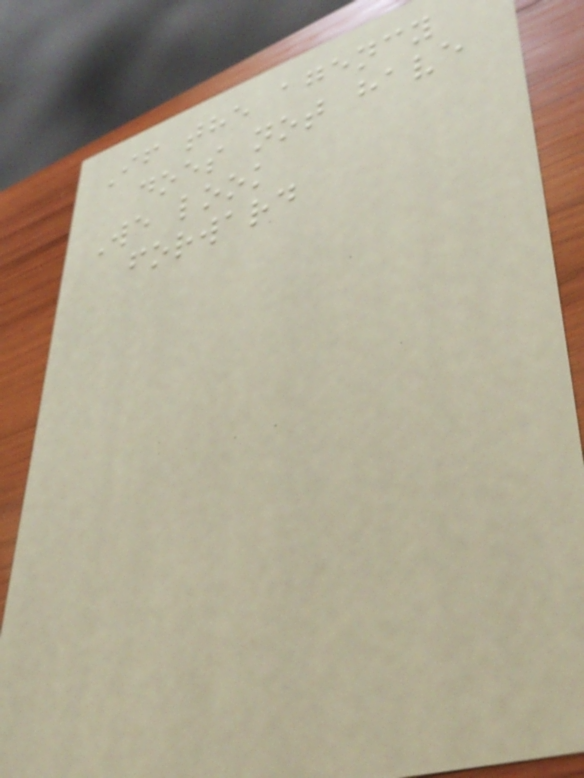If the agency
does not have
We look
forward
